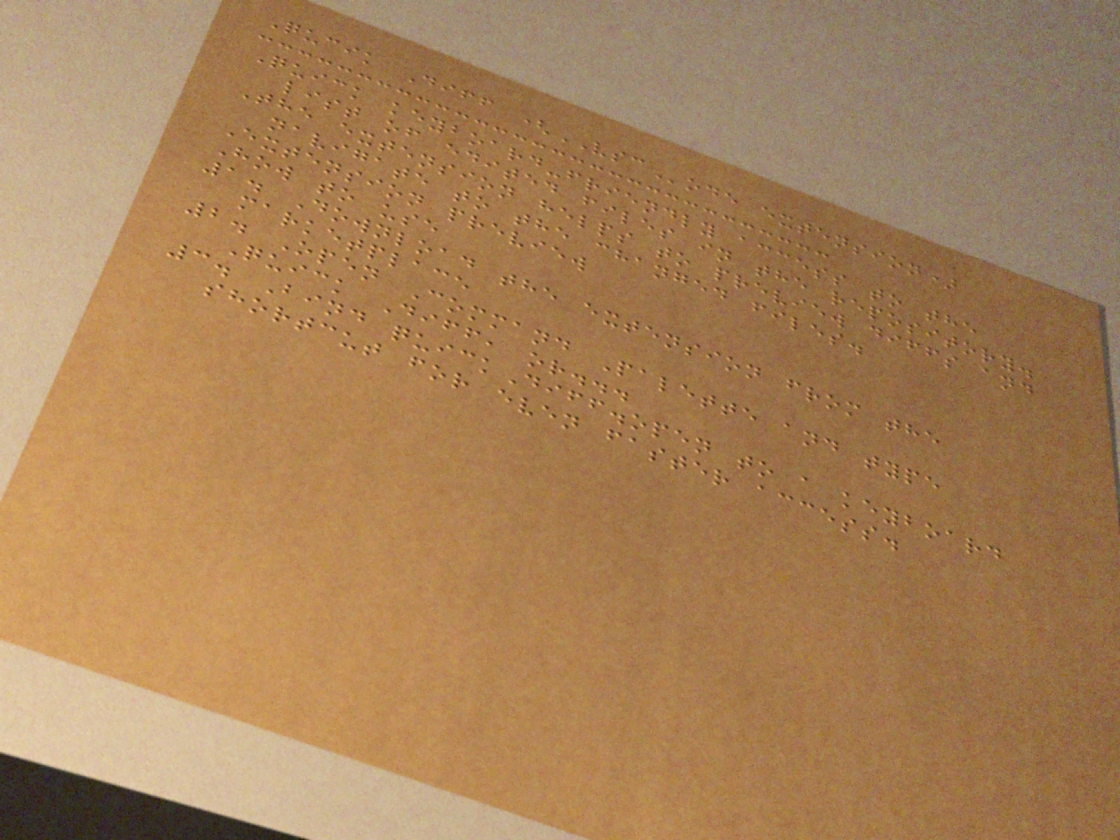Qucik Diff (VSCode extension)
Quick keyboard-friendly access to the
list of edited files in the repository.
The extension helps to preview diffs and
navigate to the changed files.
Extension preview
How to use
1. Download the extension from the
marketplace
2. Open Command Palette and type
Quick Diff, or...
3. Bind quickDiff.open to a keyboard
shortcut for even faster access.
